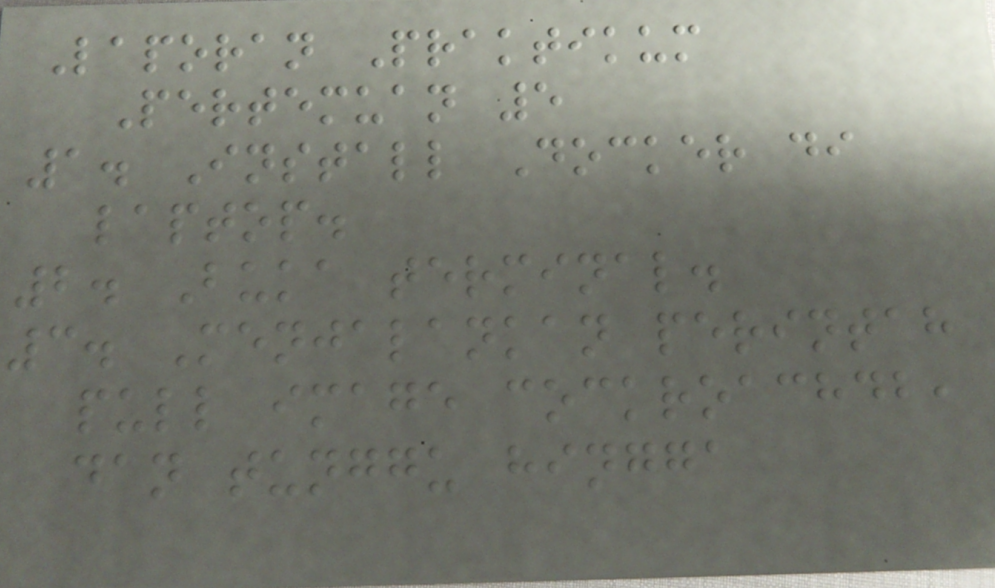Laporan Praktikum
Pertemuan 5
1. Install Docker di
laptop.
2. Buka terminal.
3. Menjalankan perintah
pull image cockroachdb,
dan tunggu hingga
